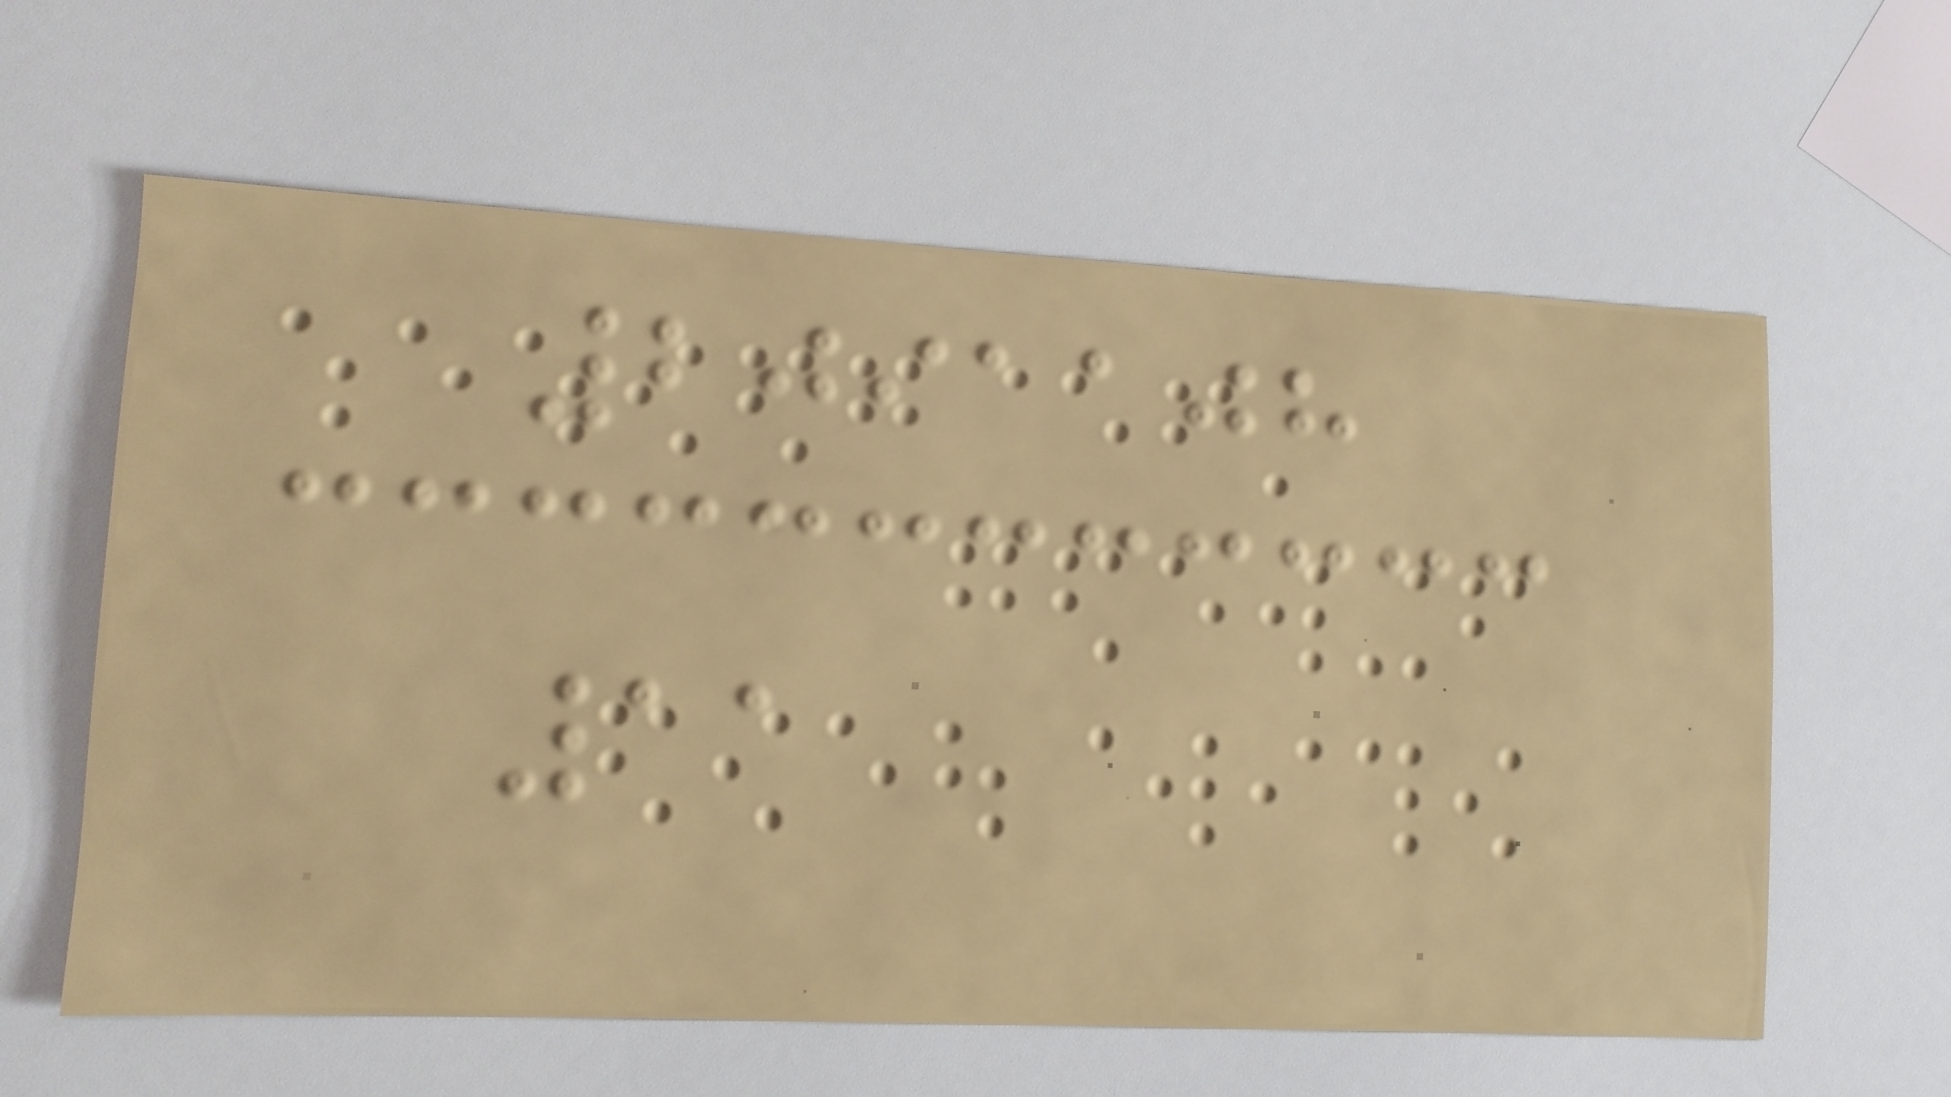2091108
11
